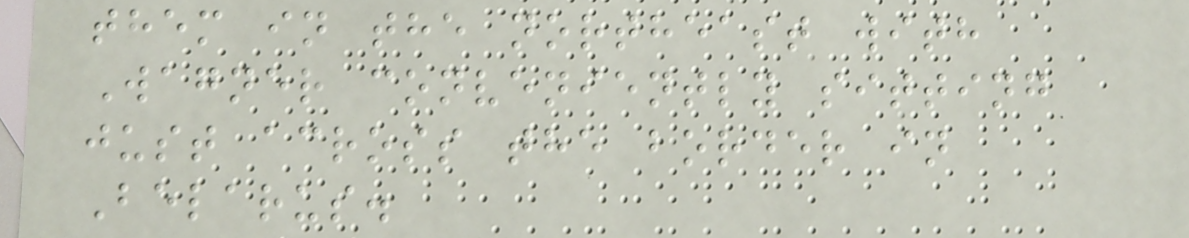them in the northeast with
Wagner conveniently sitting
just across the border in
Belarus.
